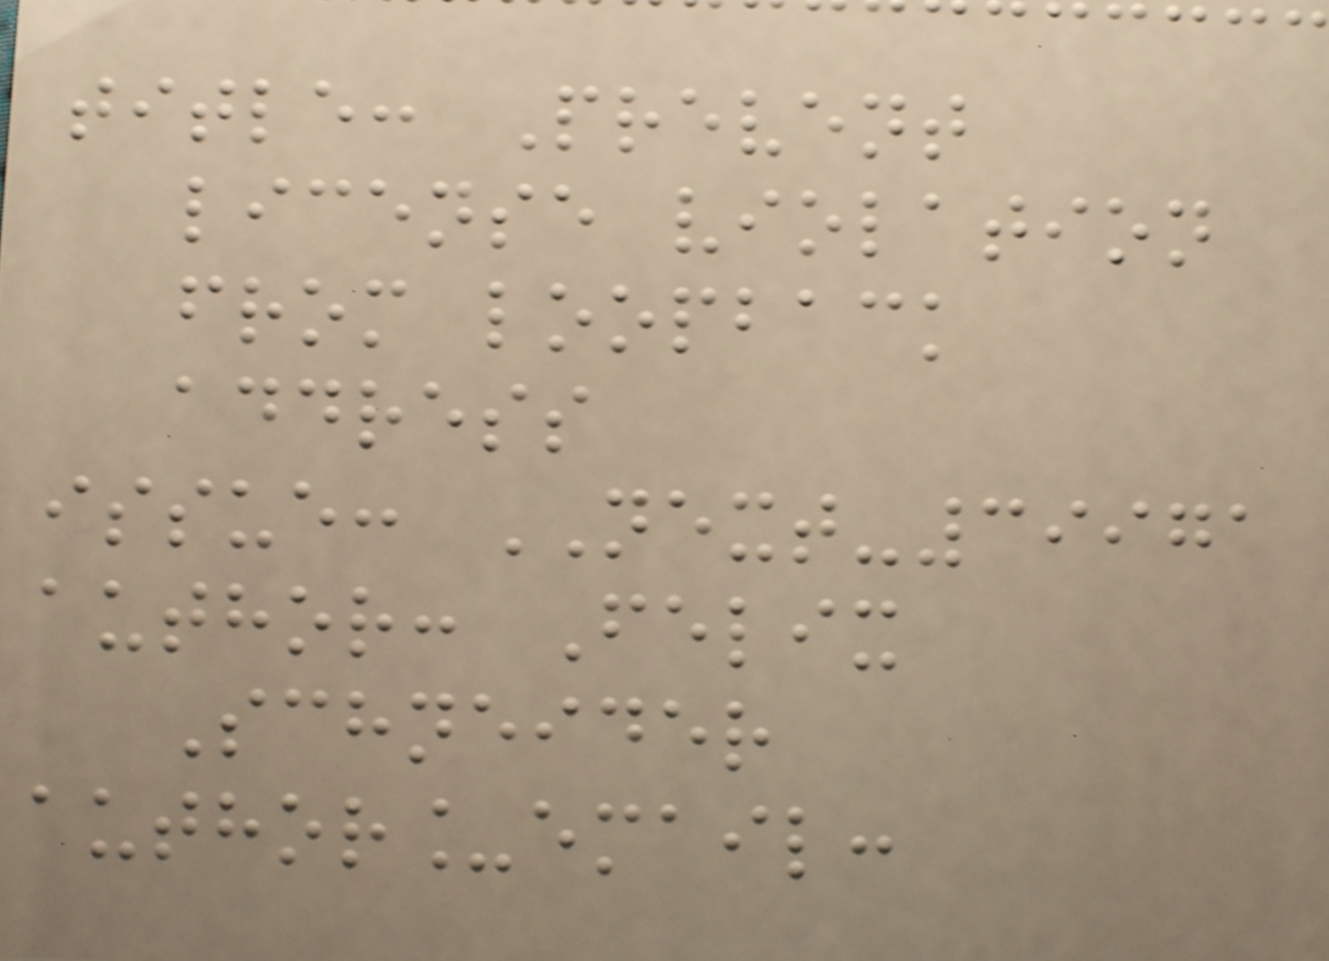title: Prevent
license violation
from loopback
address
issue: NEXT-39971
author: Felix
Schneider
author_email:
